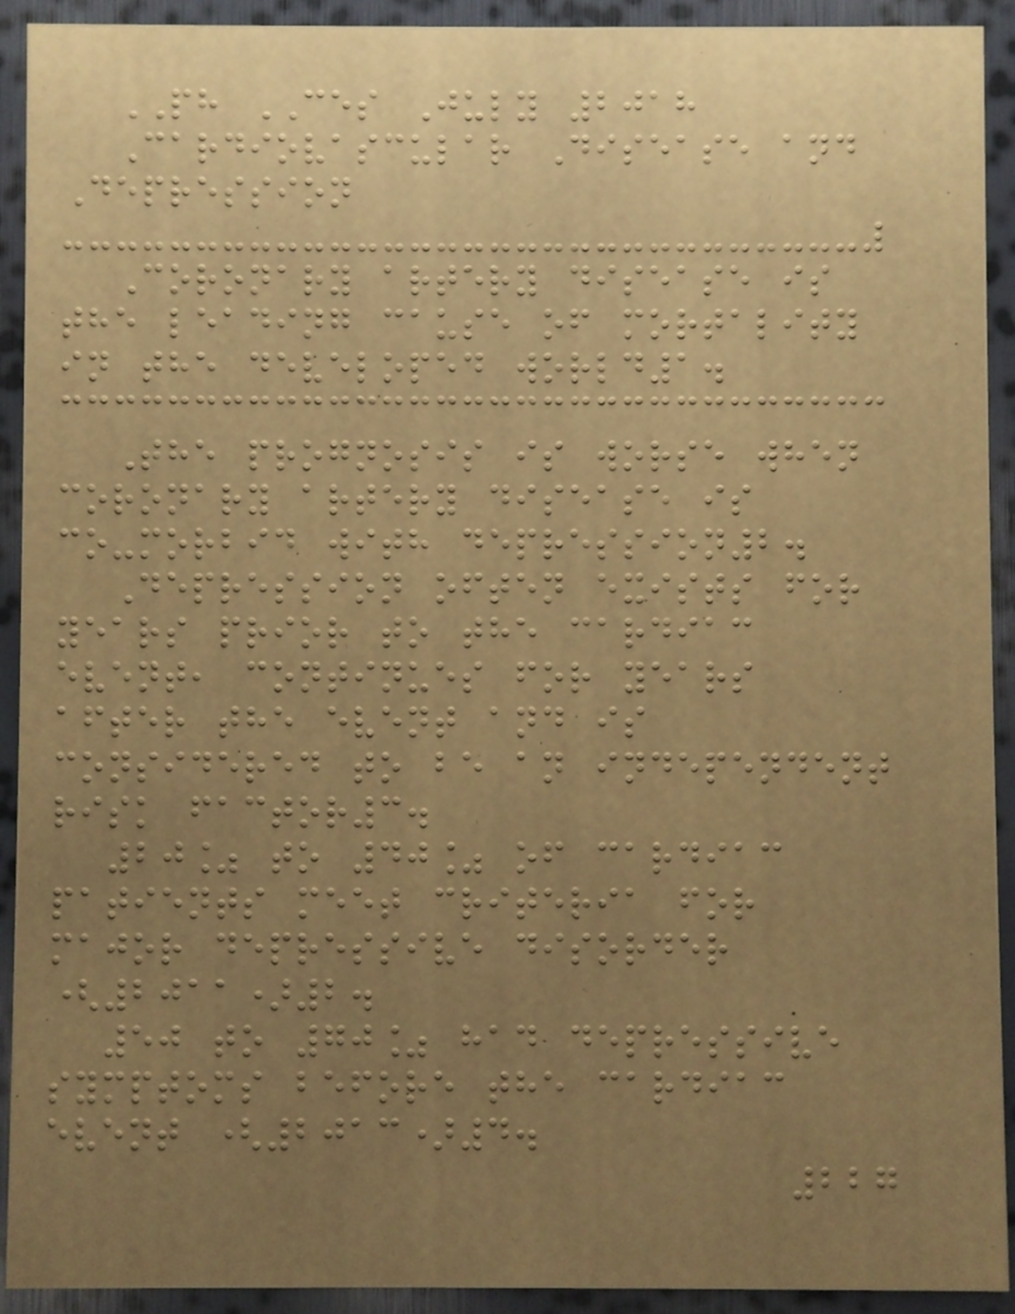PH CES July 2018
Cardiovascular Disease and
Depression
Coronary artery disease is
the leading cause of mortality
in the developed world1.
The prognosis is worse when
coronary artery disease is
co-morbid with depression2.
Depression often exists for
years prior to the cardiac
event, continues for years
after the event and is
considered to be an independent
risk factor3.
20% to 40% of cardiac
patients meet criteria for
major depressive disorder
(2011)2.
50 to 70% had depressive
symptoms before the cardiac
event (2013)4.
227
